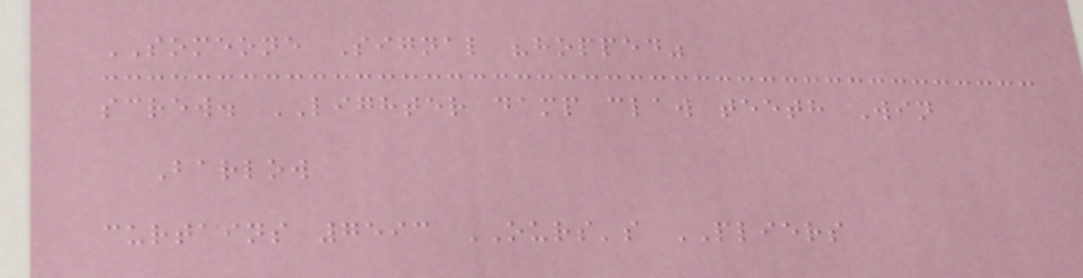SOMEONE Signal "hopped"
screw. LIGHTER damp claw teeth Win
Barlow
curtains 7593 OURS's PLIERS
